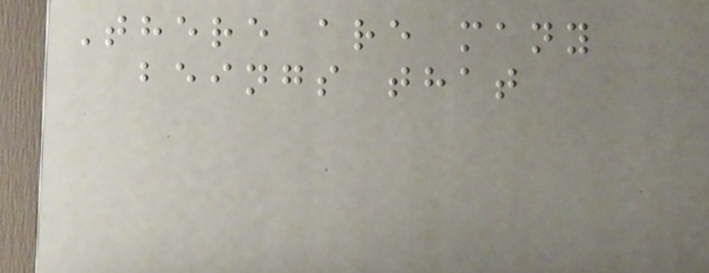There are many
beings that
